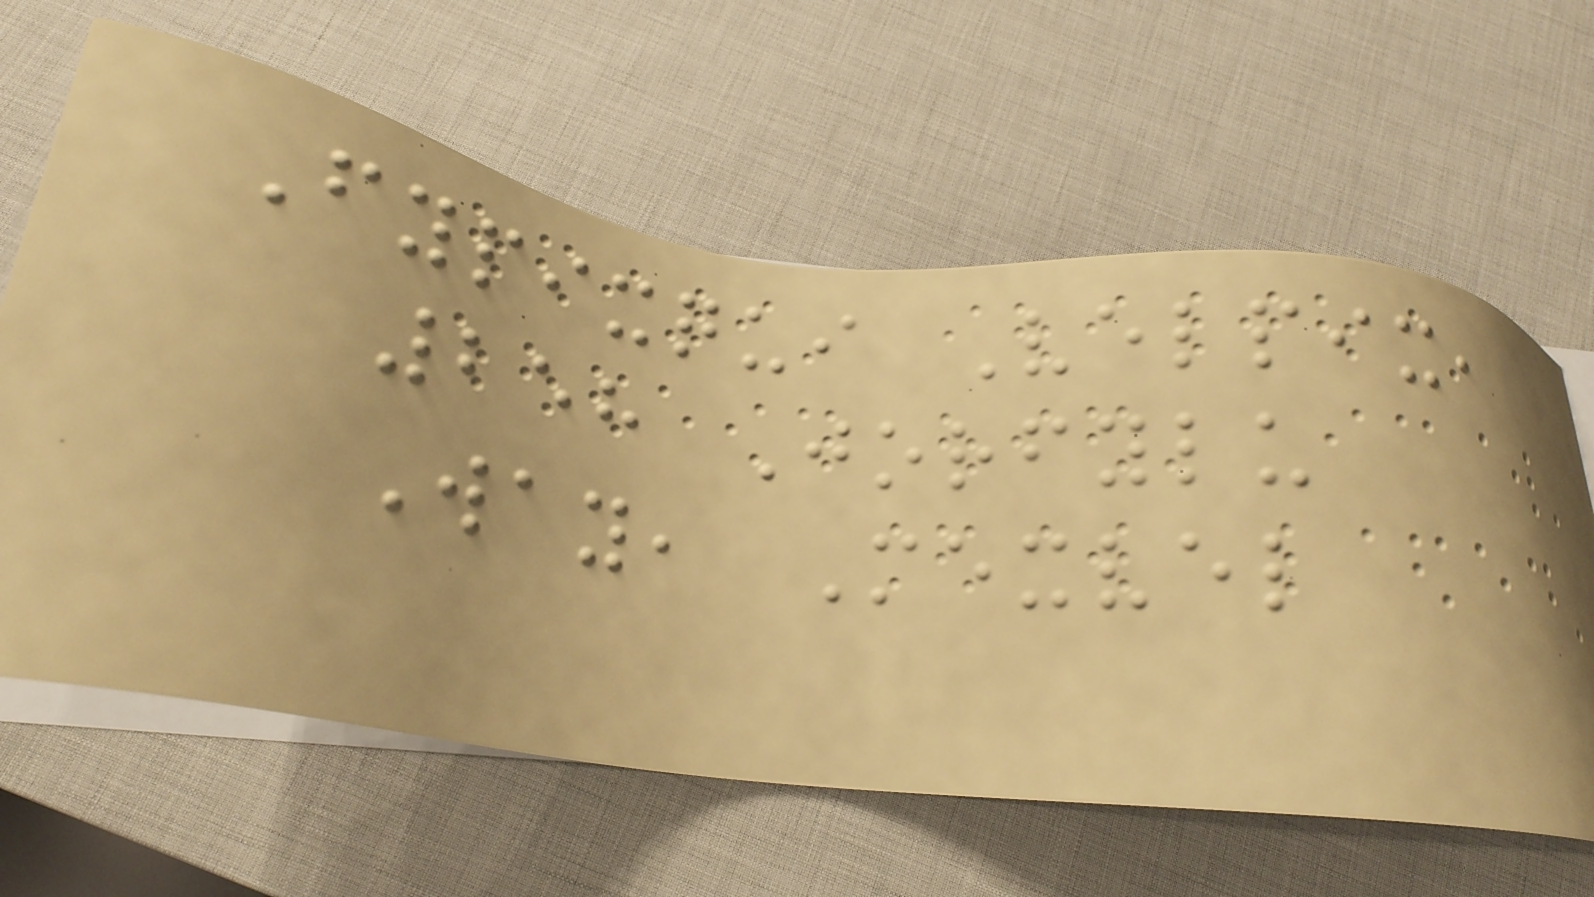Fypixqui Velpix,
258 Jorfylu
Way, Mexvel
